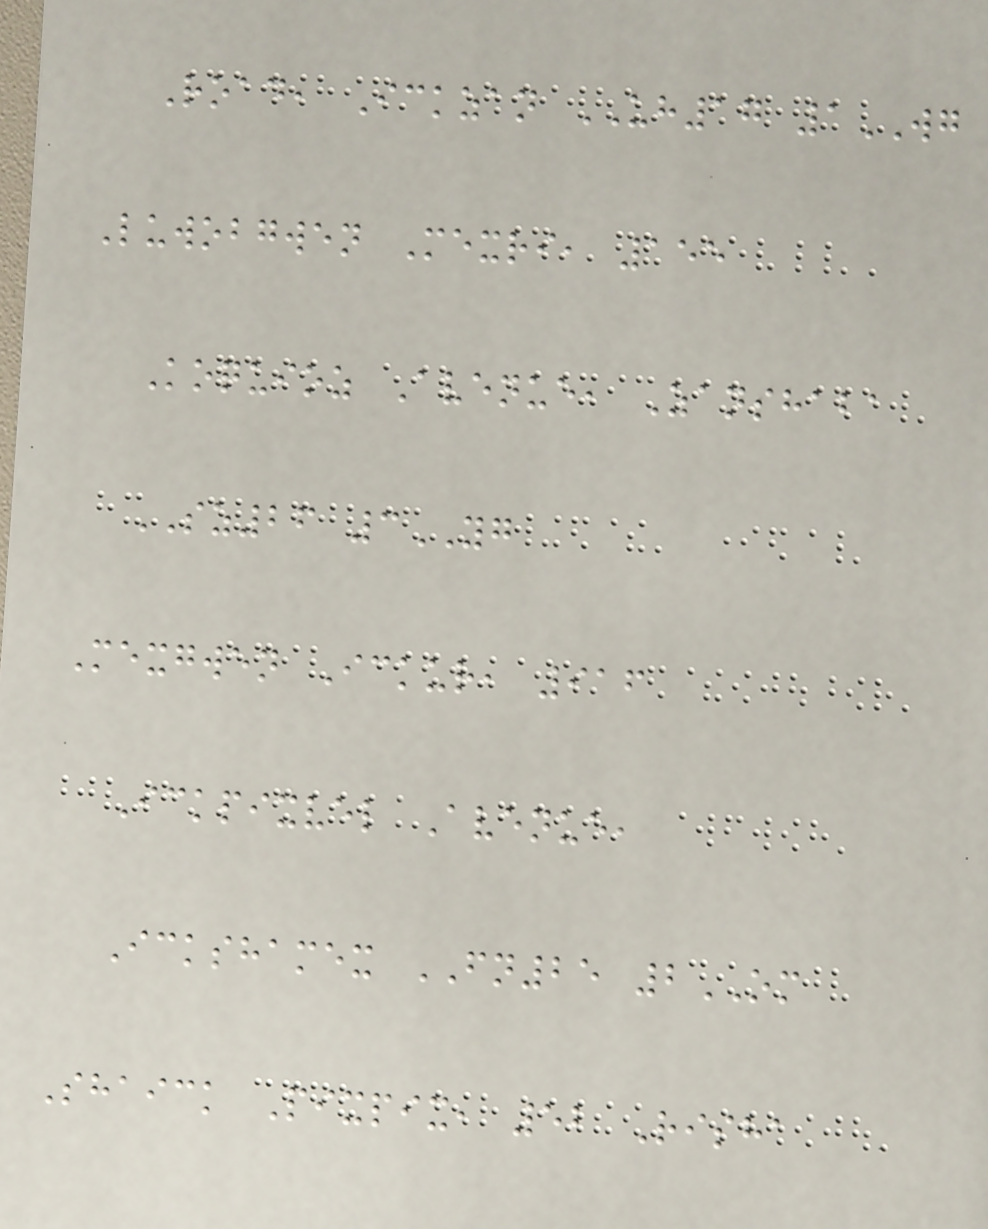Road, Ickzan UH17 1WG
Luwobgwen Mexri, 155
Koquioz Avenue, Zanshaba
SZ26 3YG
Mexgwen Ickur, 916
Ickpixvel Avenue,
Ickshamex FN25 2OM
Shaick Pixpix, 52 Risha
